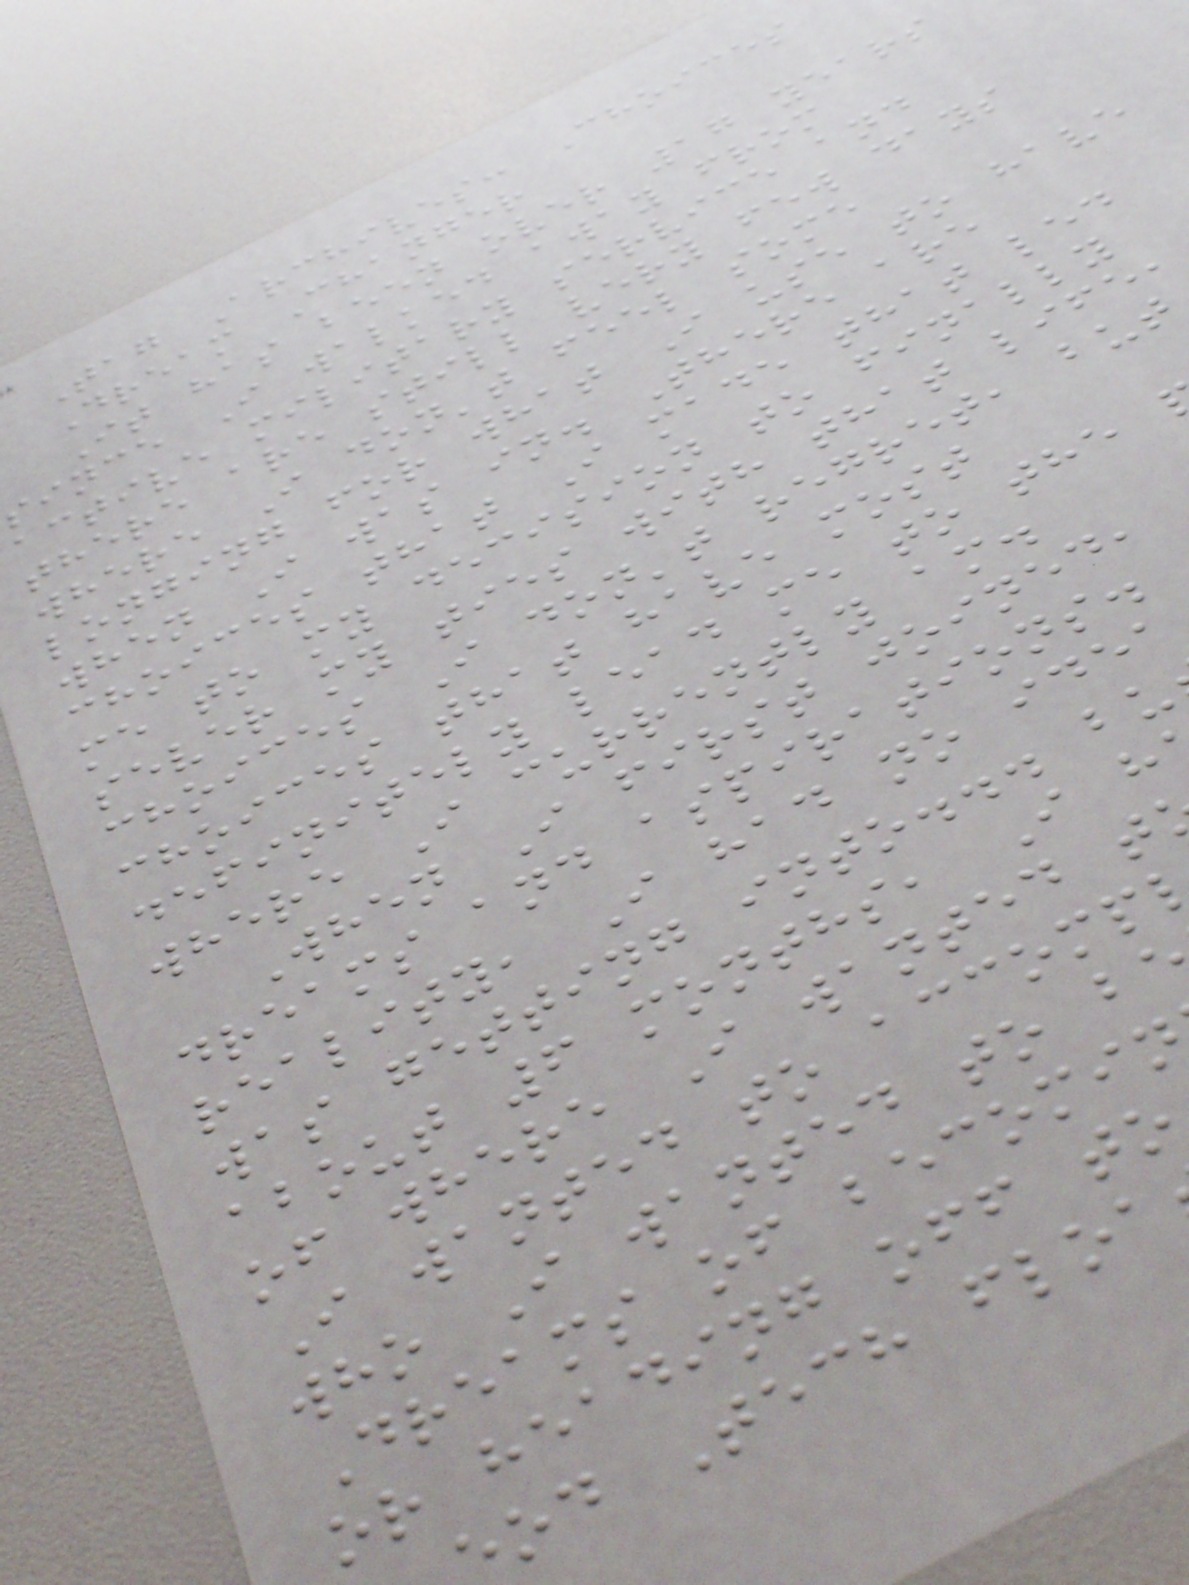Tag Archives: Choices
Dream Changer
It has been over 17 years
since I walked away from
active military service and
there are still very few days
where I don't feel some
longing for what I use to have
when I was in. There are
choices that I made that led
me to my decision to finally
sever my ties with that life,
choices I don't regret, but
choices that have most
definitely lead me to the
where I currently am.
When I first joined,
dreams and aspirations.
reality, I had no idea
was getting into... bu
about 6 months, I h
of where I wanted t
I wanted to accomp
who I wanted to b
Dreams of becomin
or heading off to
od Tech floa
